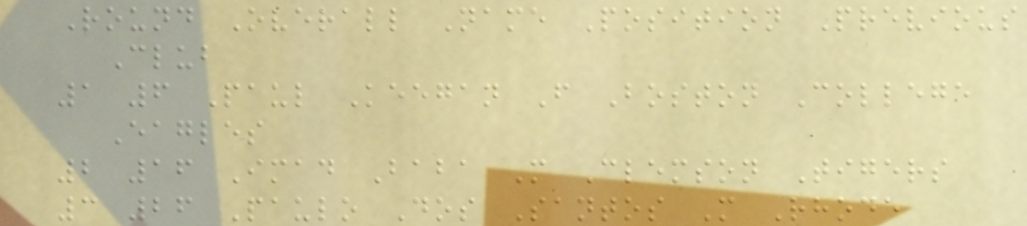Round Overall Name Position Previous
Club
1 6 Paul Keegan F Boston College
Eagles
2 16 Imad Baba M Clemson Tigers
3 26 Paulo Dos Santos M Rhode
